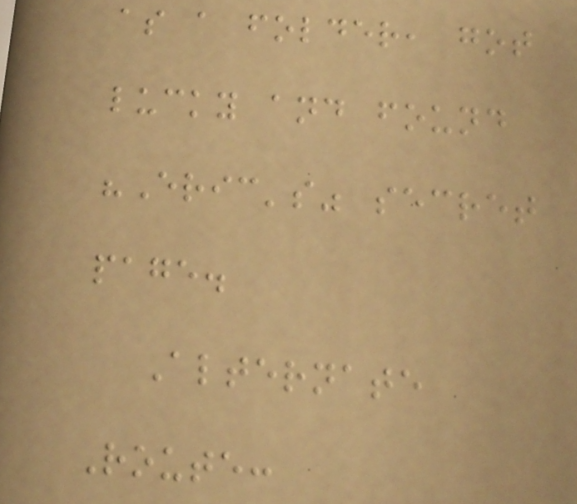as a folder, got
lucky and found
"Eric's" secret
page.
Alternate
Route:
